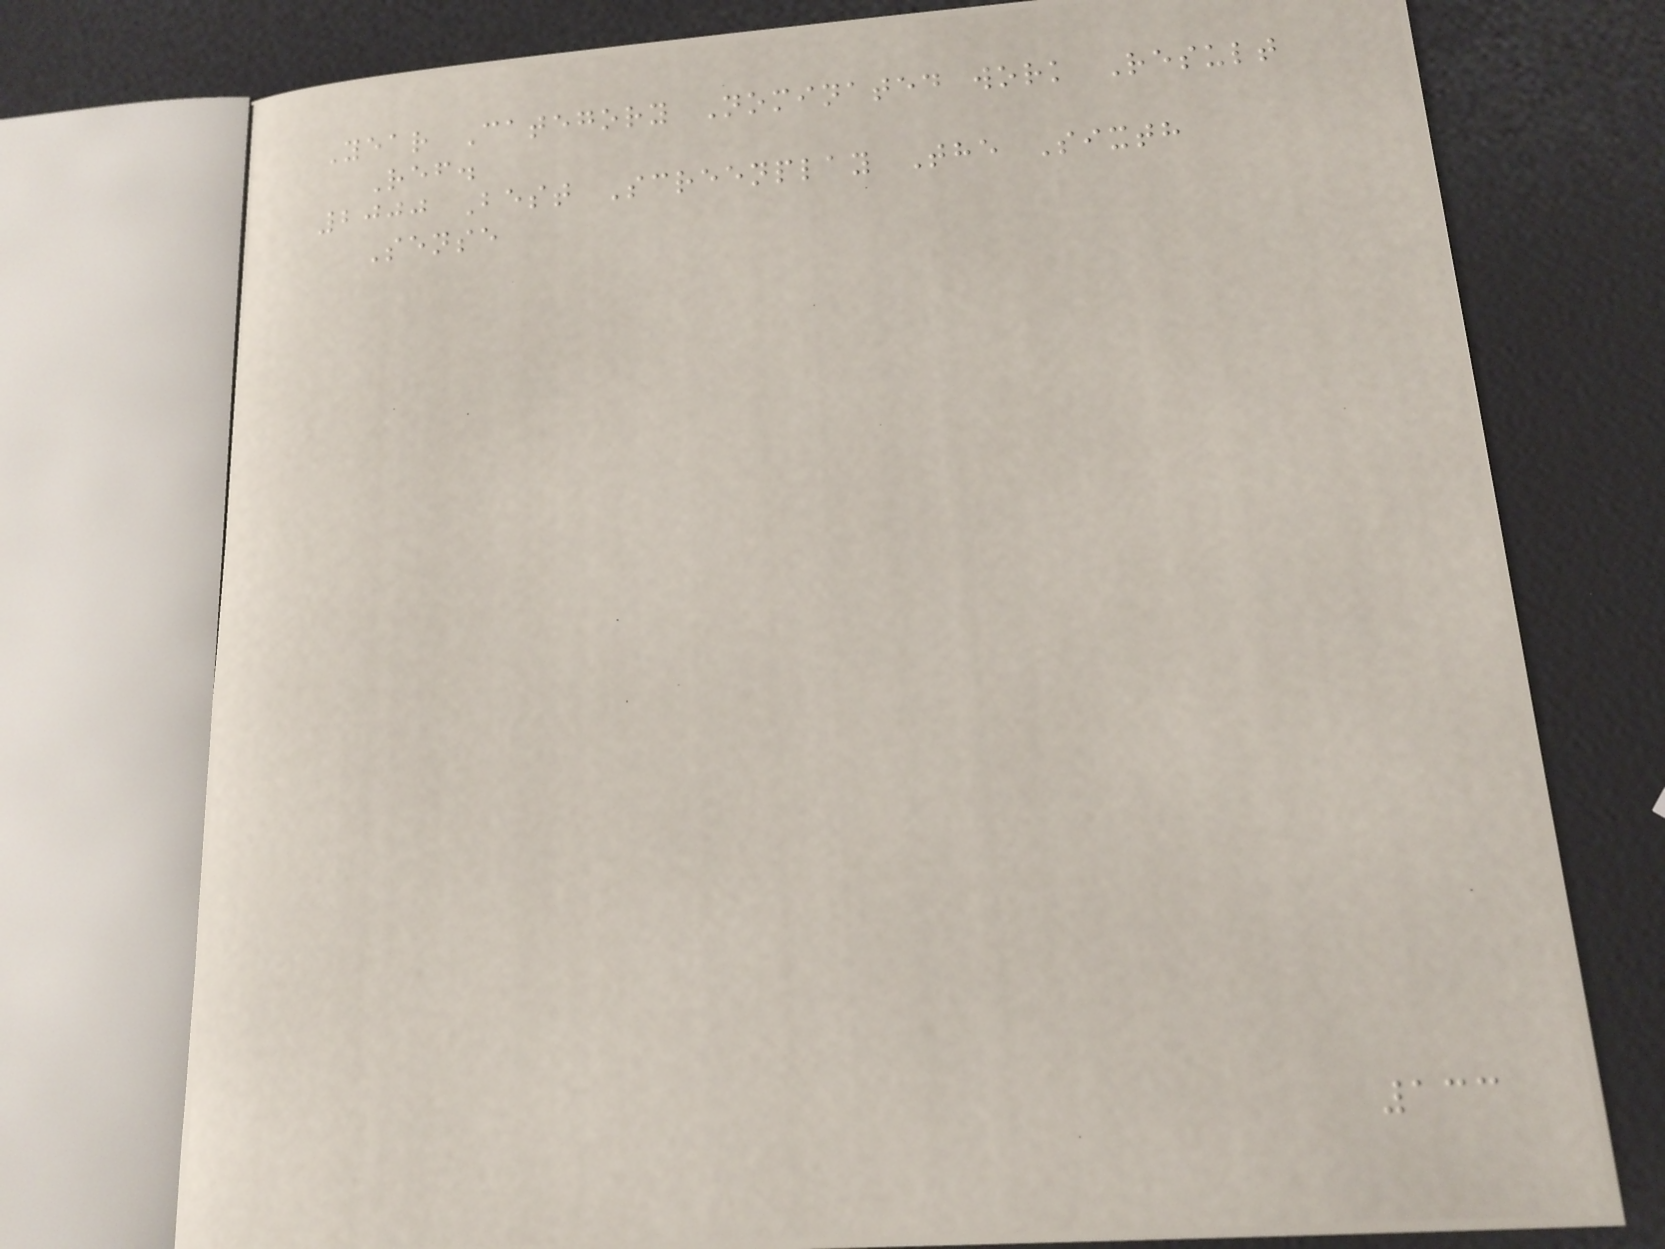Year Category Nominated work Result
Ref.
2000 Best Screenplay The Sixth
Sense
133
